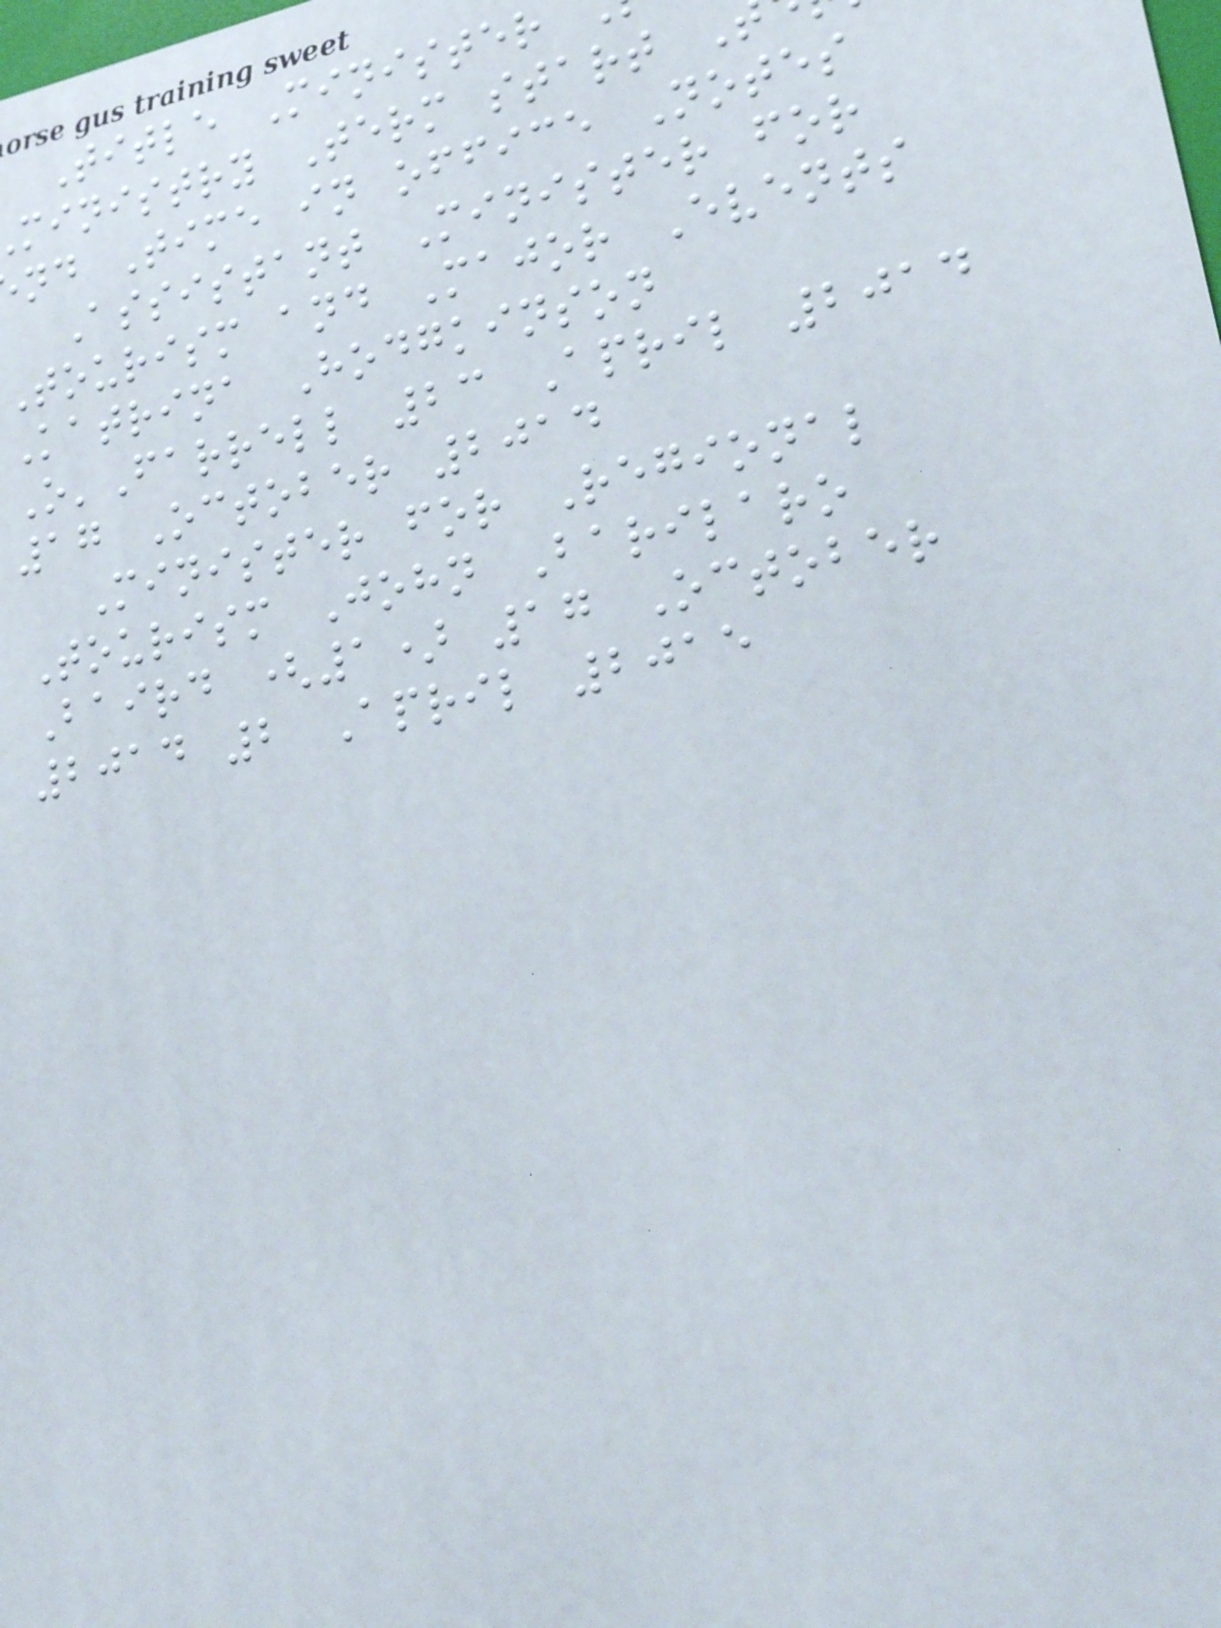Title Minister
ministry Term start
nd Time in office Notes
Assistant Minister for
Tourism and Major Events
Katrina Hodgkinson
O'Farrell 23 April 2014
17 October 2014
Minister for Regional
Tourism John Barilaro
Baird (1) 17 October
2014 2 April 2015
